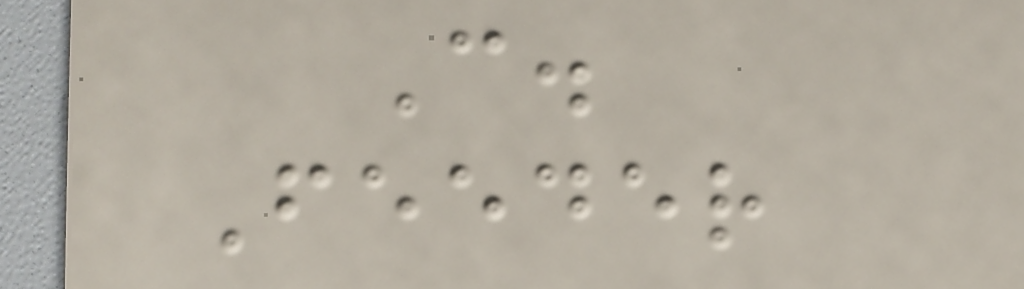C.
Feeder
